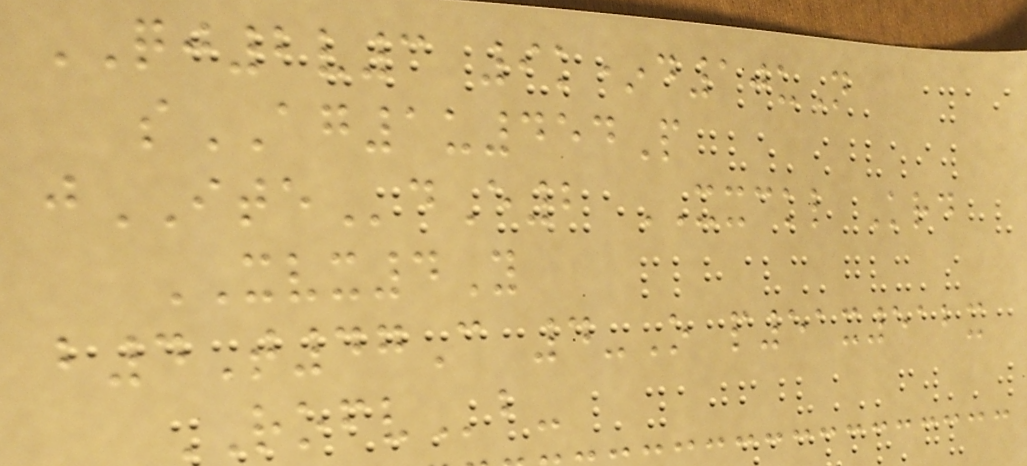QJ2v3 9k*d10uN
sAG1u454P
jITEdE2 XXCKL Krd
XVX4Y
b4T47C 4-O p51x512x
ROFVb-
